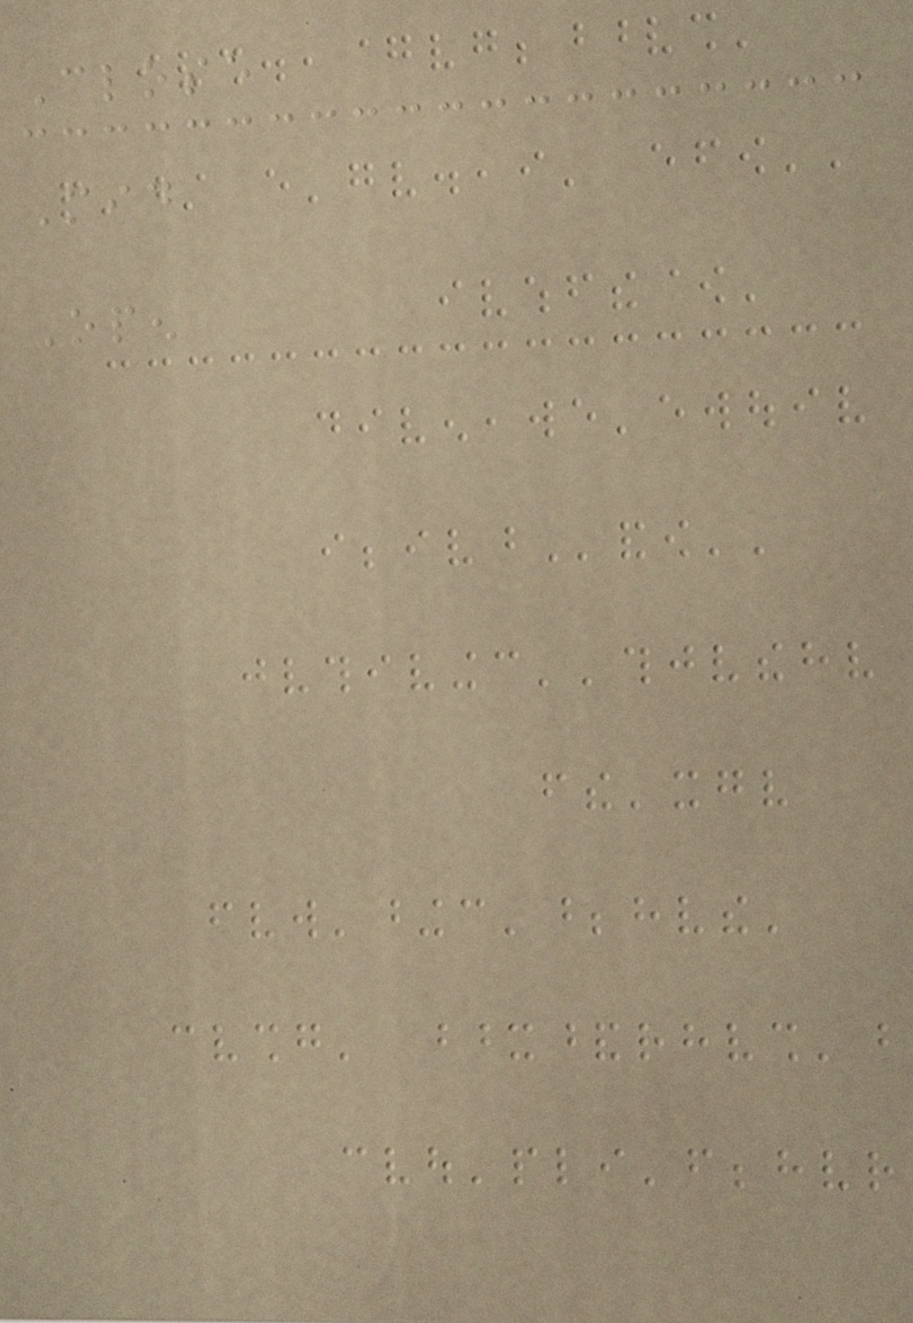Close
Mid
Open
